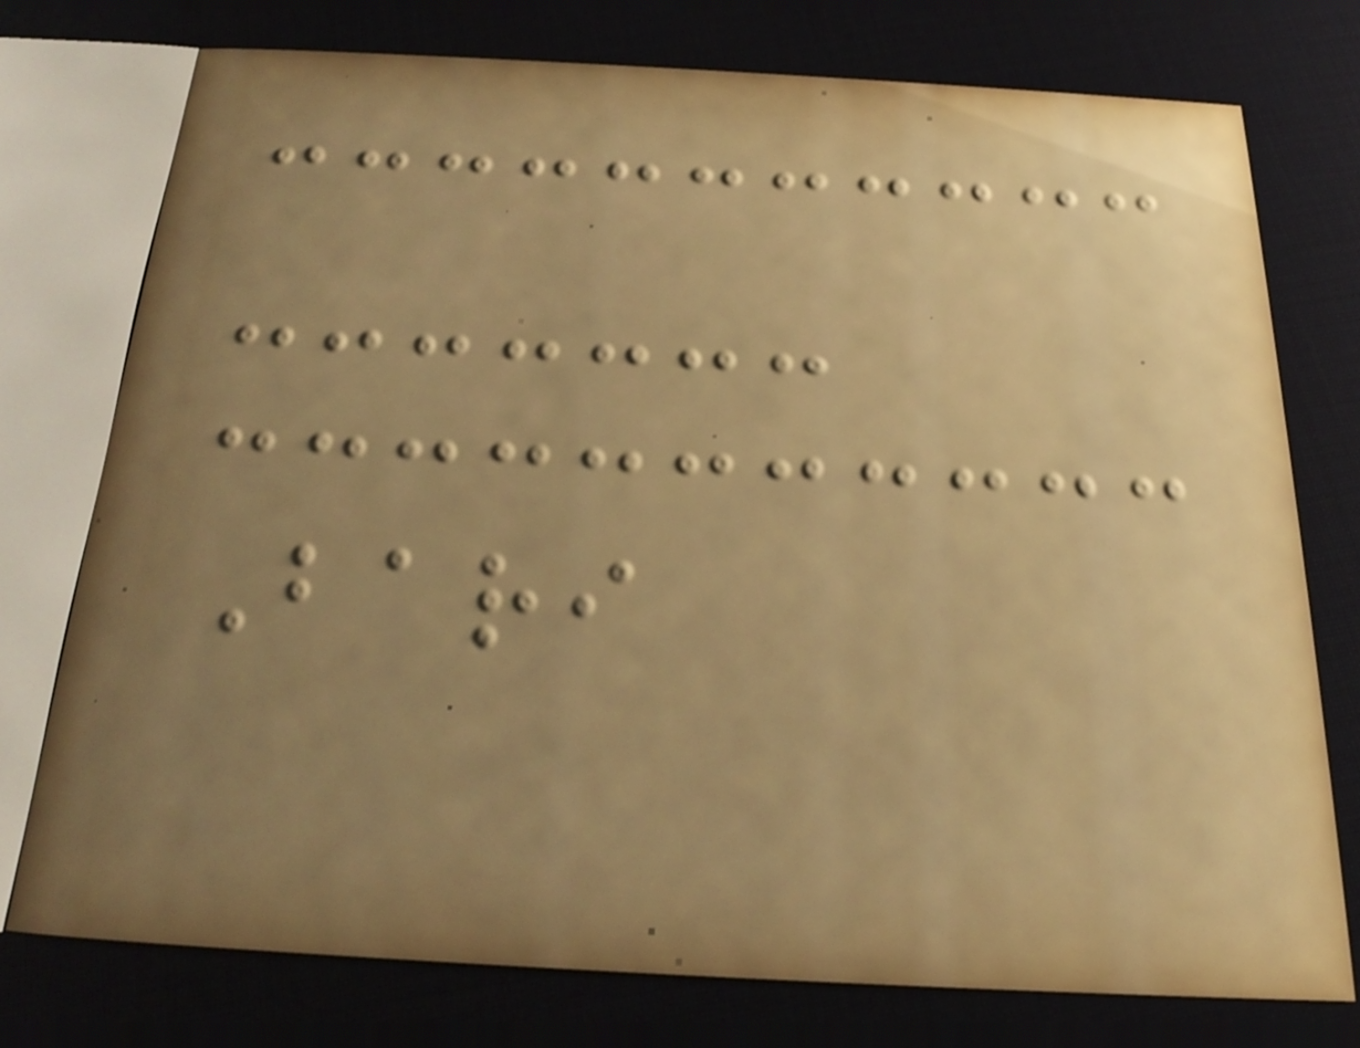Bari
